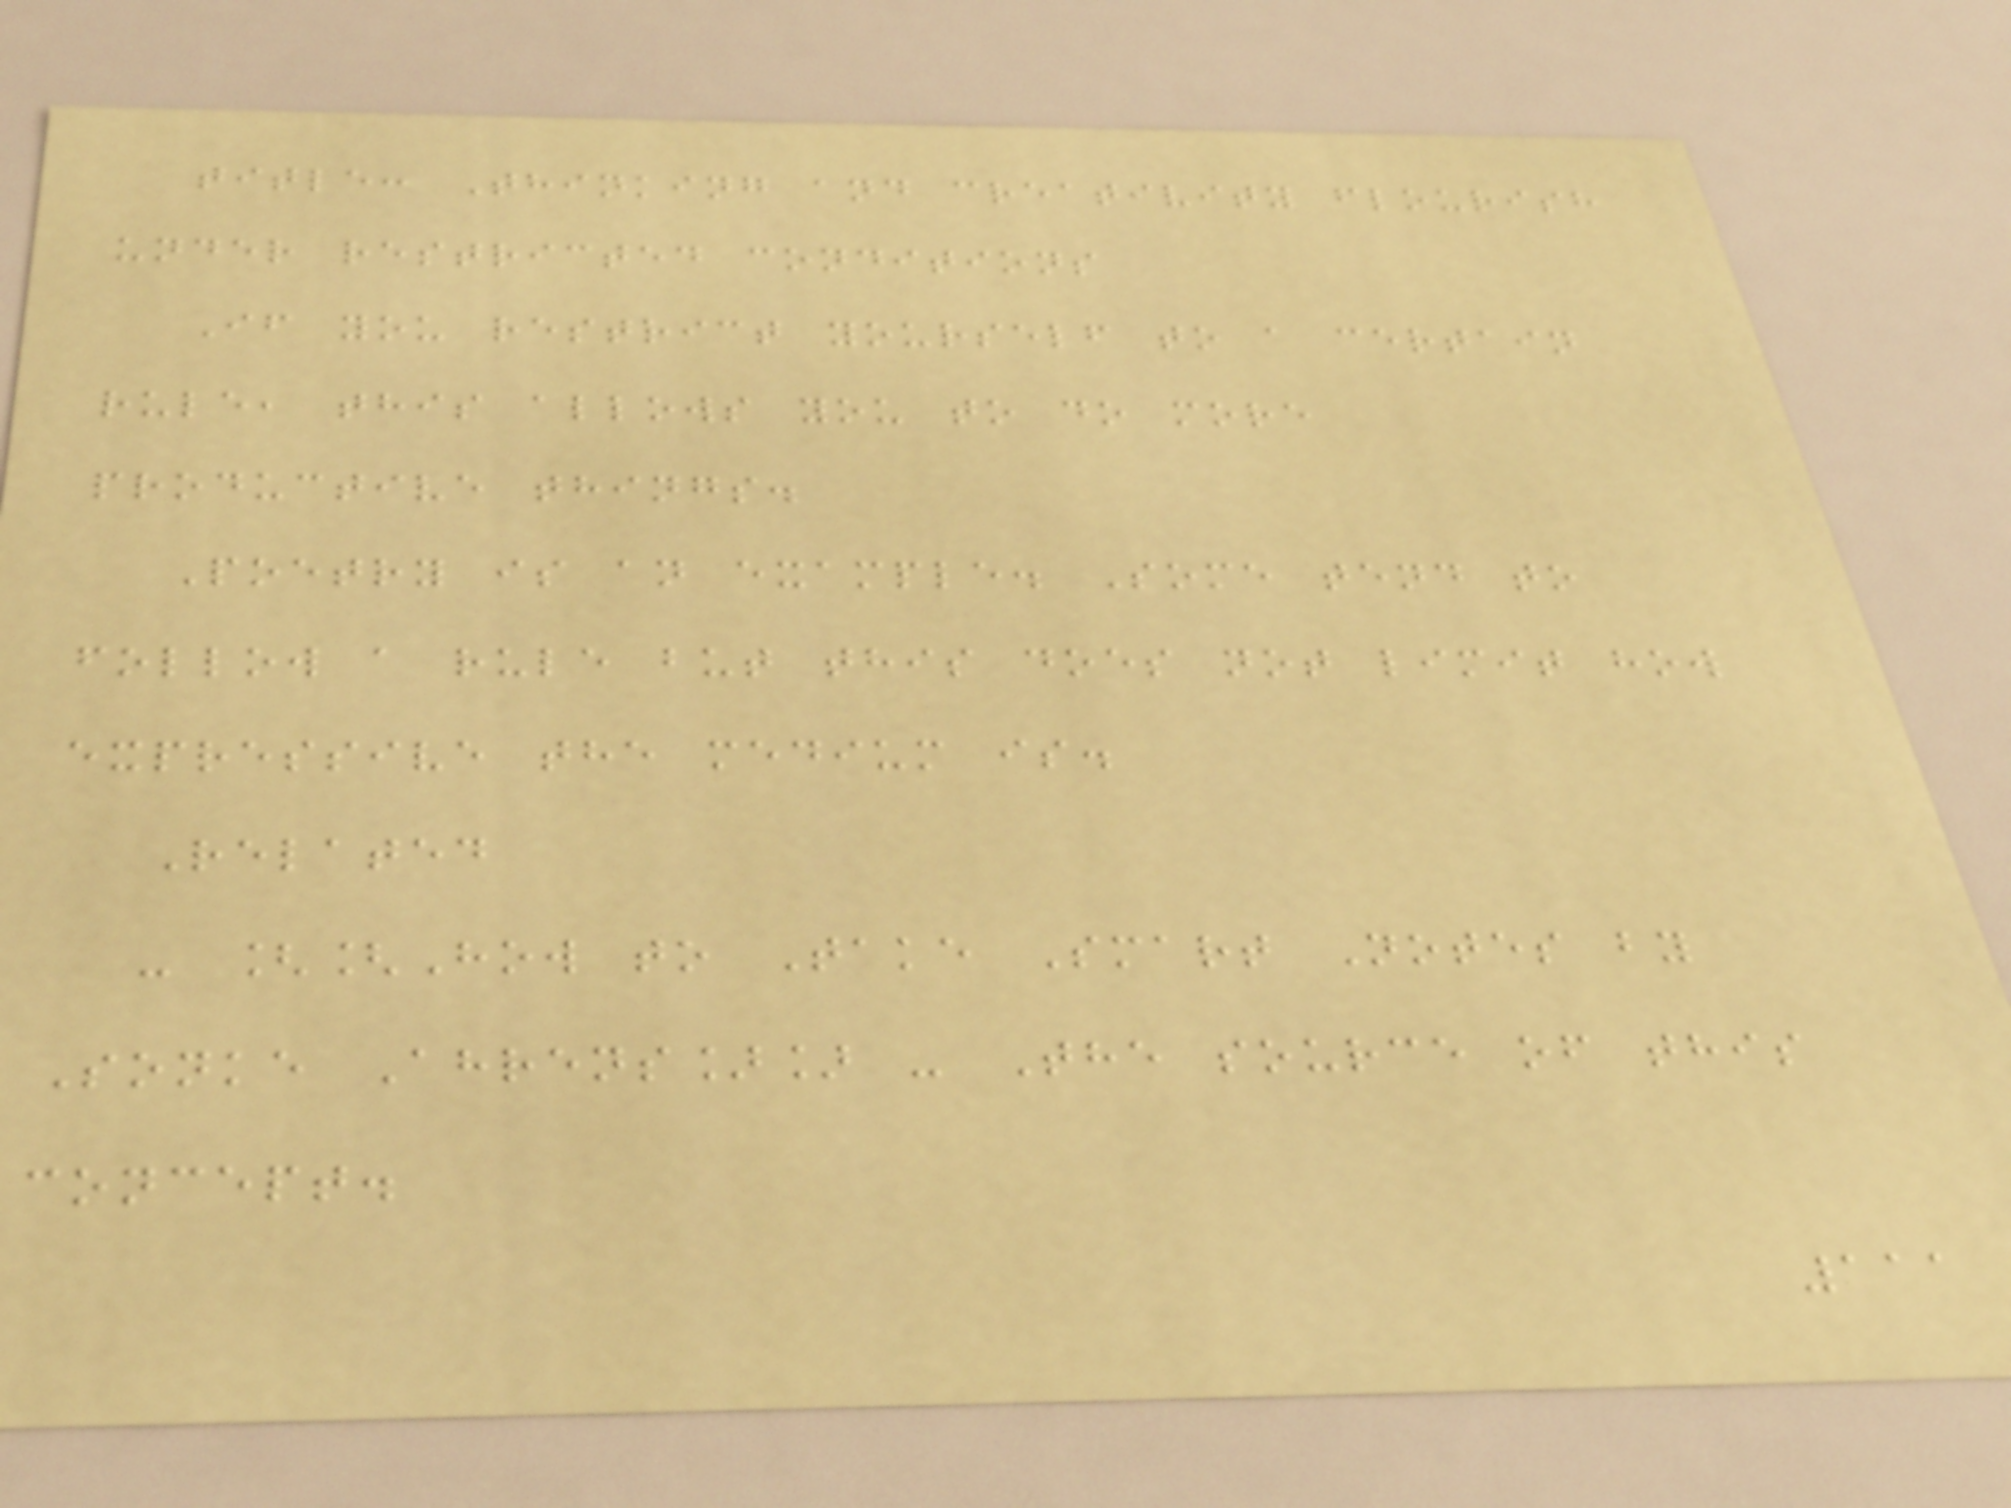title: Thinking and creativity flourish
under restricted conditions
If you restrict yourself to a certain
rule, this allows you to do more
productive things.
Poetry is an example. Some tend to
follow a rule but this does not limit how
expressive the medium is.
Related
- [[How to Take Smart Notes by
Sonke Ahrens]] - The source of this
concept.
111
